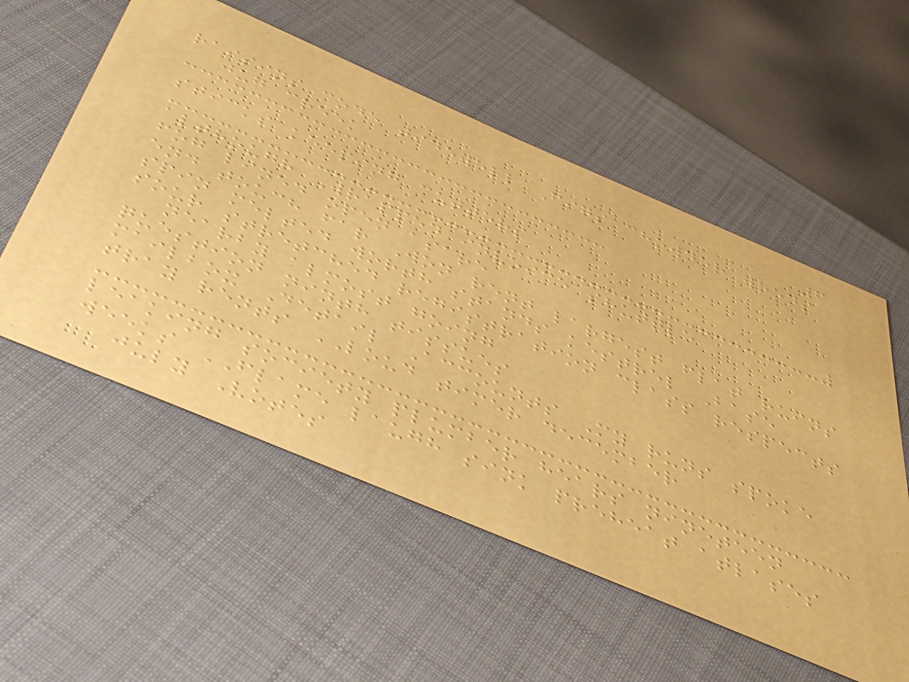6
raisins code tidewell Figs chowder weeds
jug creek
sticks keeping cutters
although Wrapped invoice shuttle
fog lined open asare
end touch far Won rent largest flat ruins
spin melted worth stands kestrel Base
sour stretched registration class respects
nearby almost going
question ninth tissues
mailbox Detail Accounts My runs spoke
tray rents LOUD timer december
leaking society plumber hears nineteen
weeks FLAME laugh sink preheat atlases
july Votes
